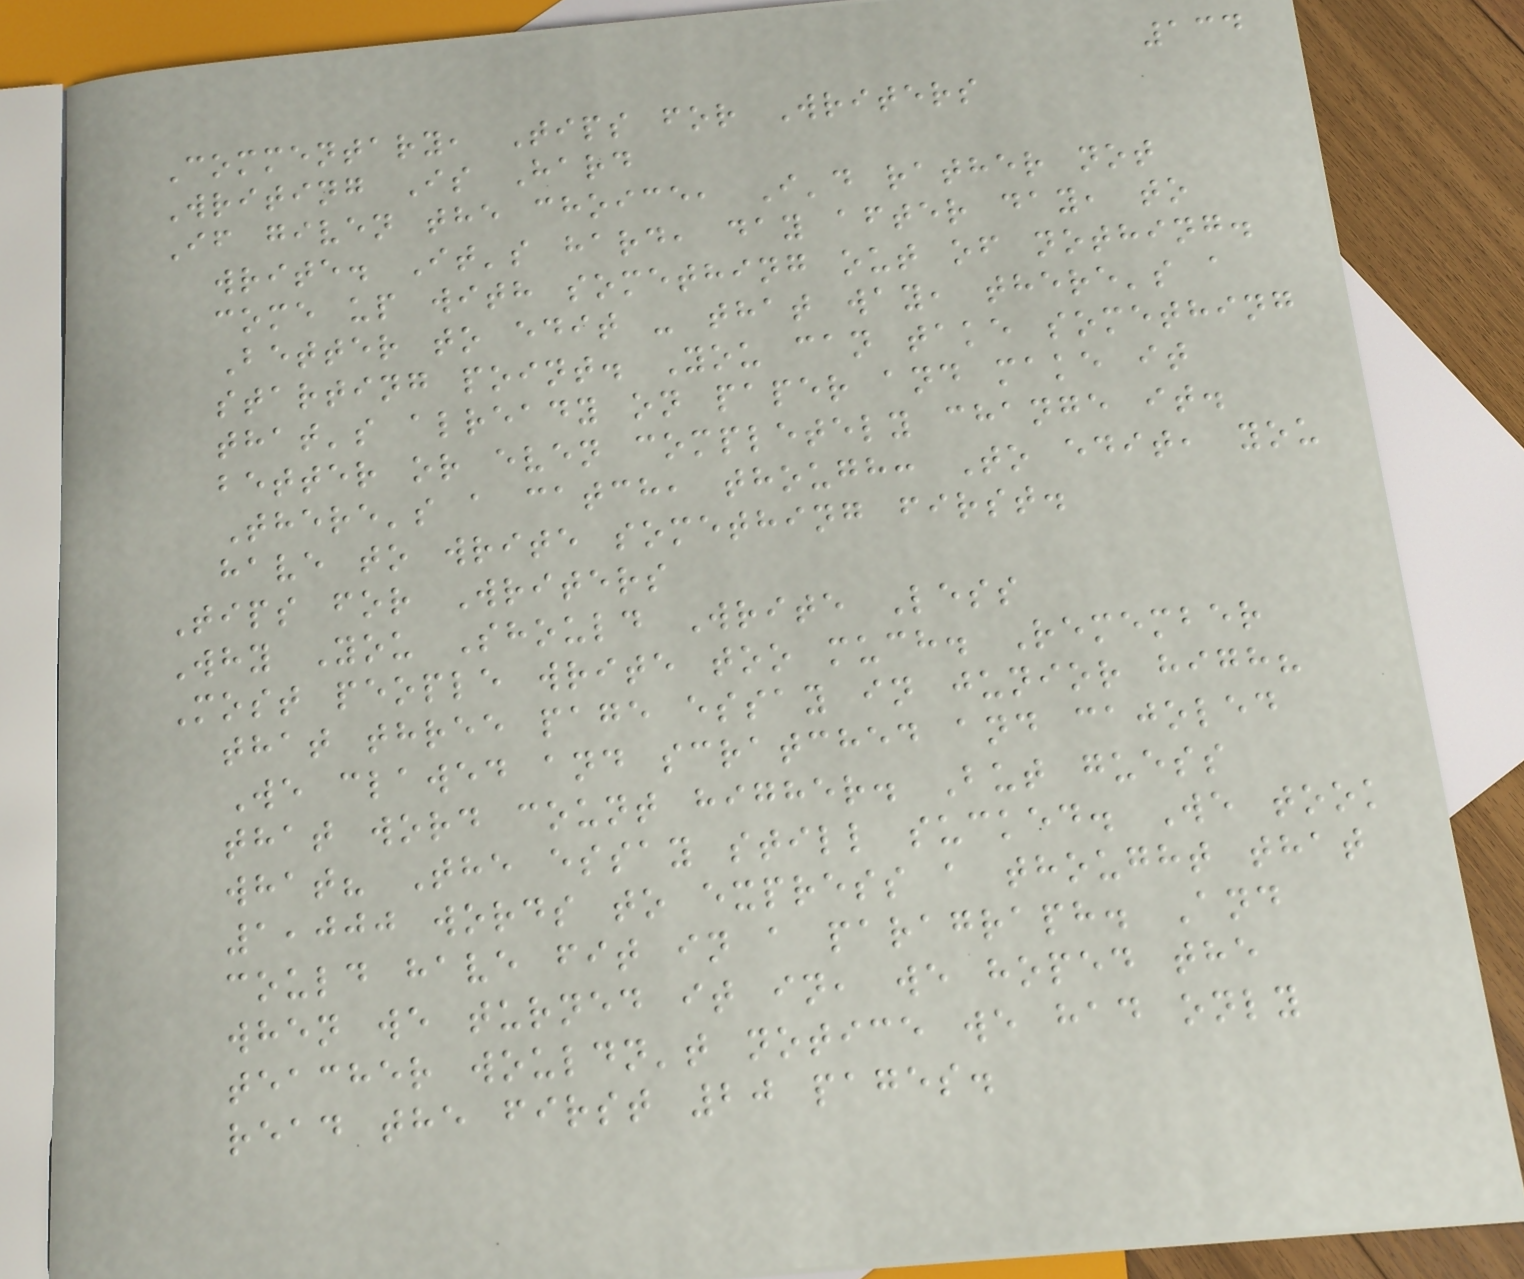134
Commentary, Tips for Writers
Writing Is Hard
If given the choice, I'd rather not
write. It's hard, day after day, to
come up with something out of nothing.
Better to edit - that way, there's a
starting point. You can take something
that's already on paper and make it
better or even completely change it.
There's a catch, though: To edit, you
have to write something first.
Tips for Writers
Why You Should Write Less
Most people write too much. Remember
that three page essay in junior high?
We clawed and scratched and cajoled
that word count higher. But guess
what? The essay still sucked. We took
1,000 words to express a thought that
could have fit in a paragraph. And
when we turned it in, we hoped the
teacher wouldn't notice we had only
read the first 20 pages.
